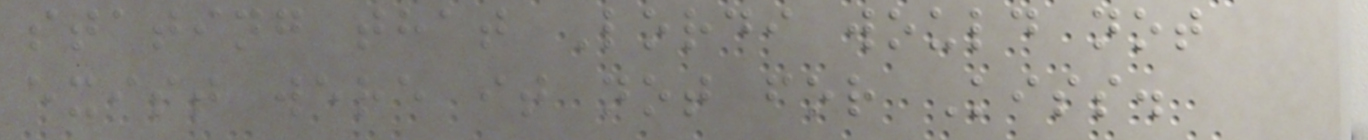stating that Lordi would not
exist were it not for Kiss.
